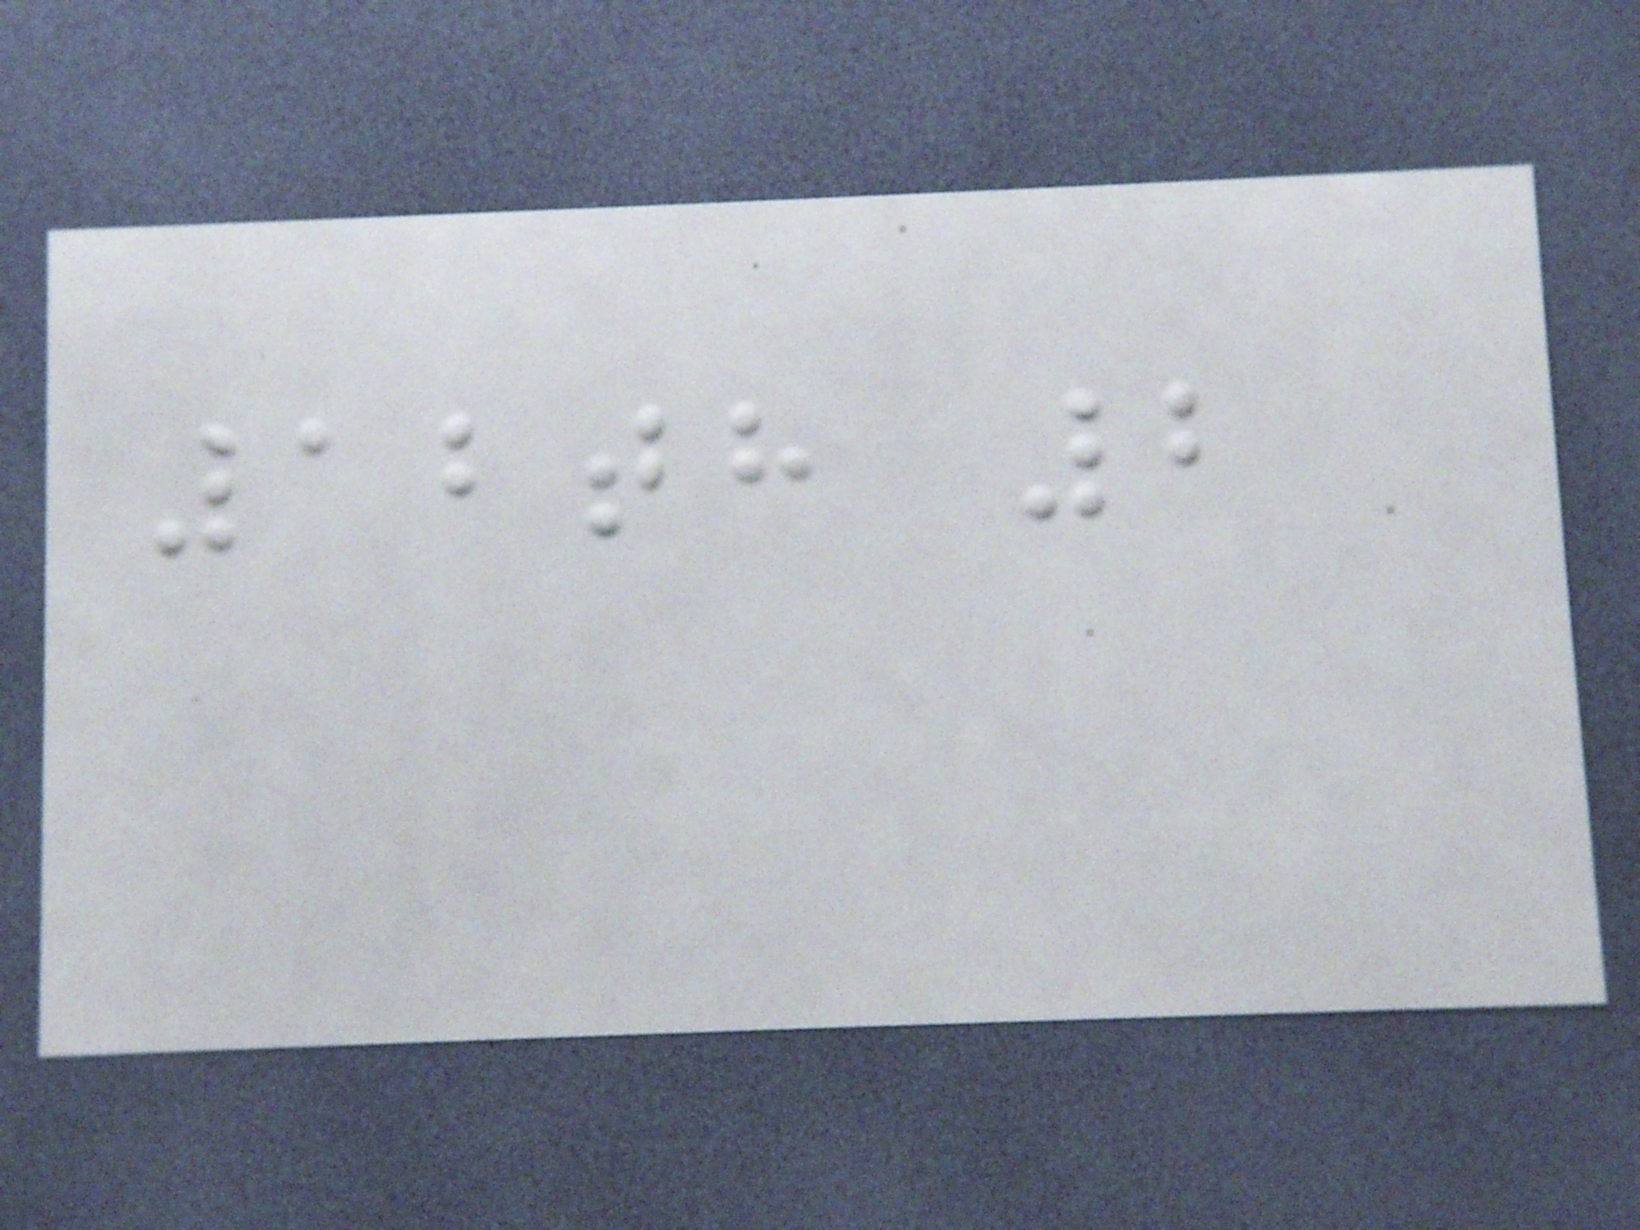12th 2
